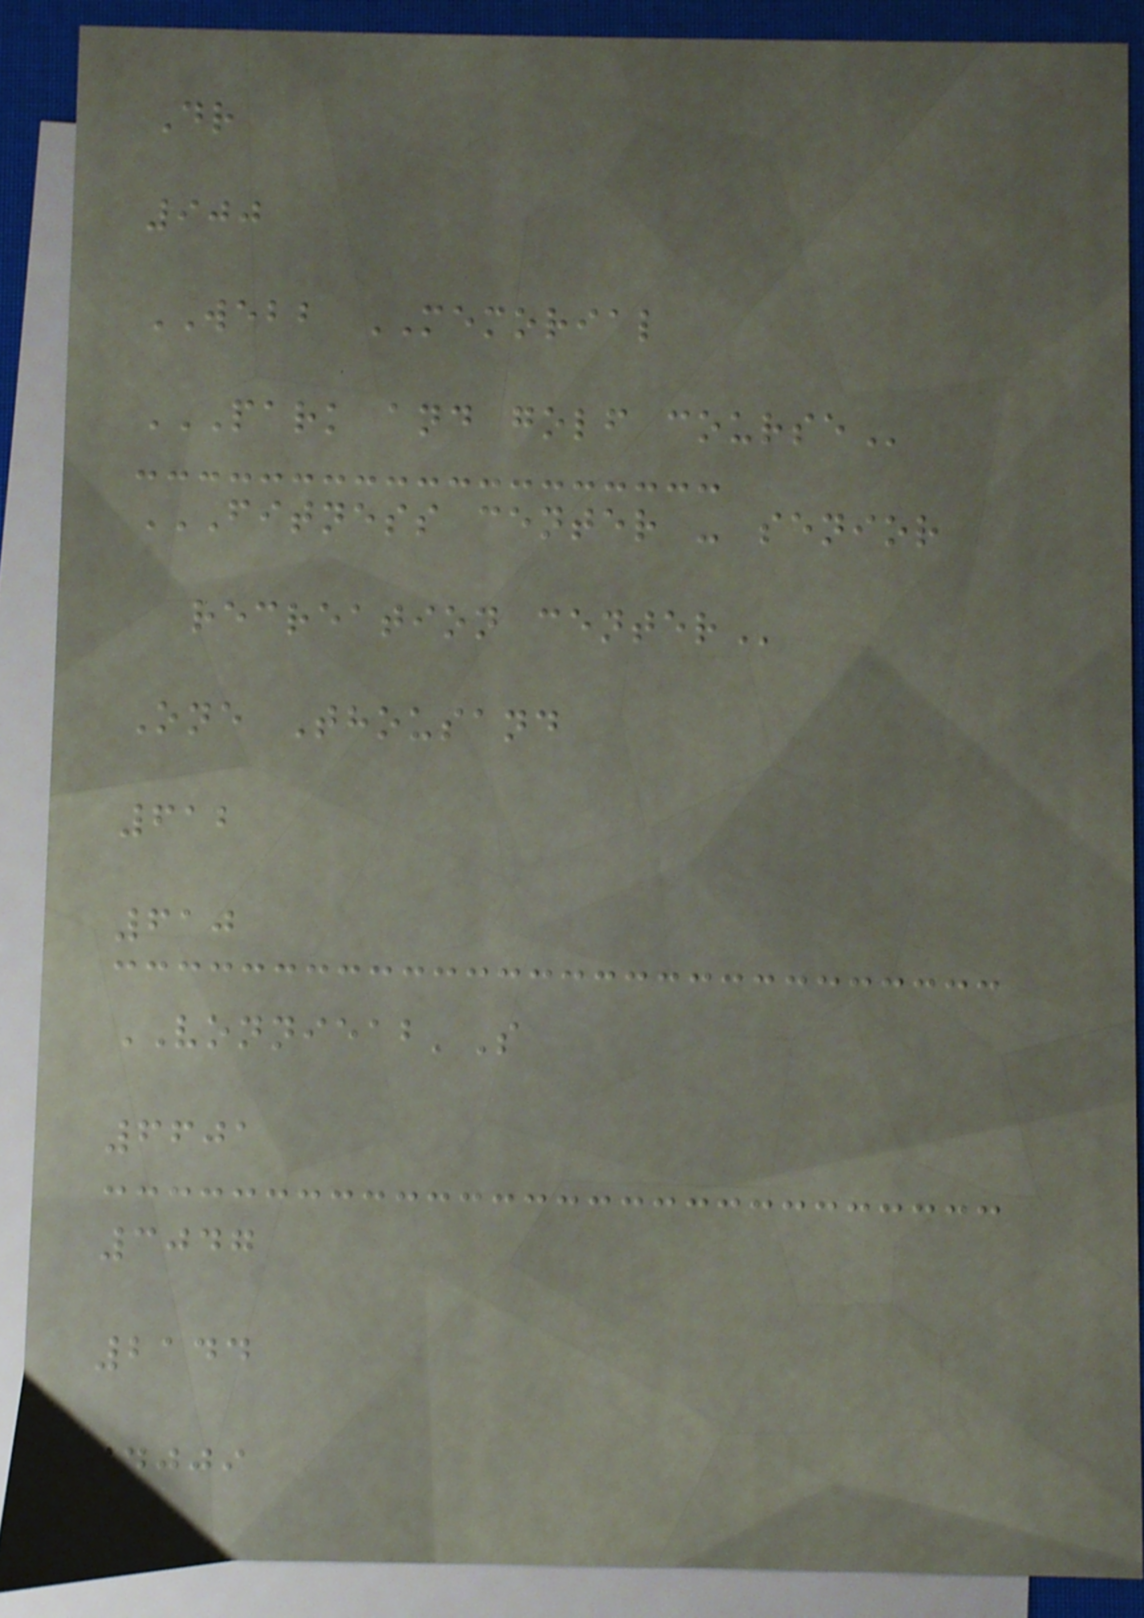Dr
900
WEBB MEMORIAL
PARK AND GOLF COURSE
FITNESS CENTER - SENIOR
RECREATION CENTER
One Thousand
612
610
VONNIEAB'S
6601
3047
2144
4009
